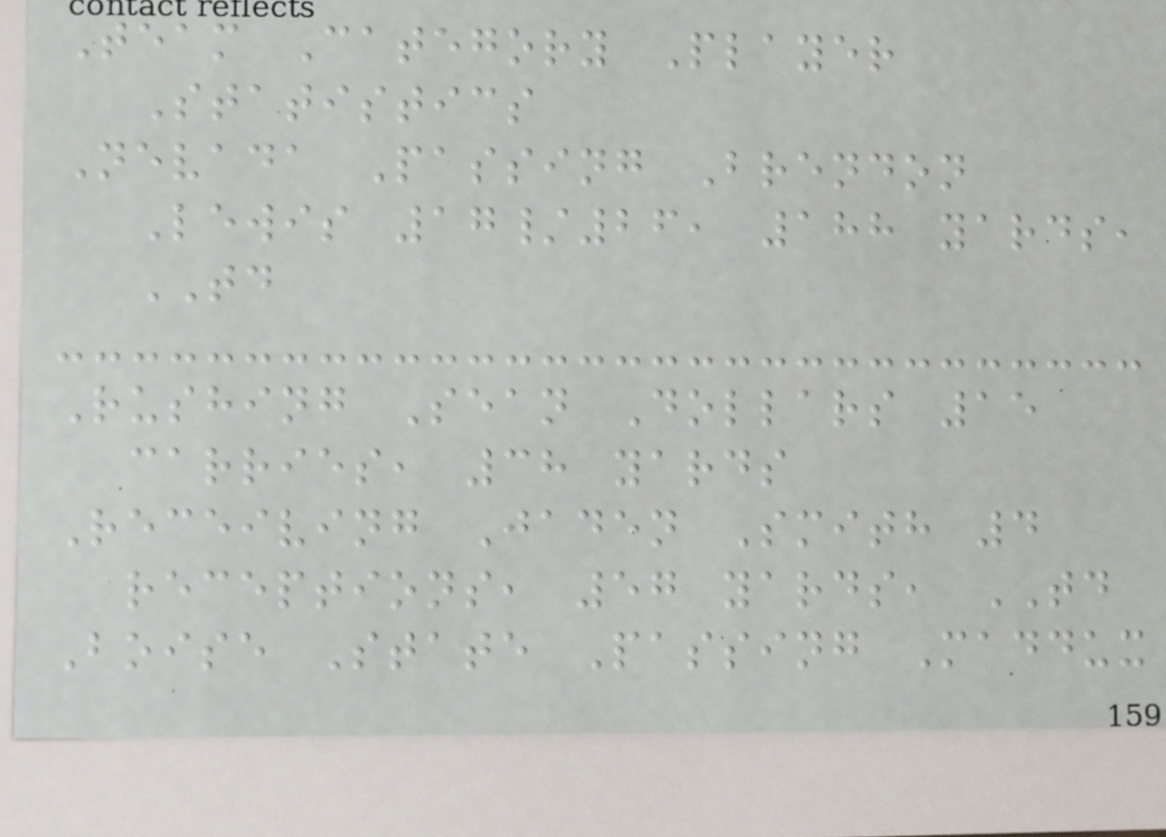Team Category Player
Statistics
Nevada Passing Brendon
Lewis 17/26, 188 yards,
TD
Rushing Sean Dollars 15
carries, 38 yards
Receiving Jaden Smith 4
receptions, 57 yards, TD
Boise State Passing Maddux
